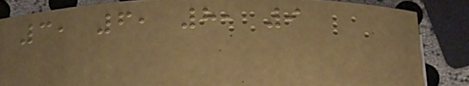3, 6, 8, 9
